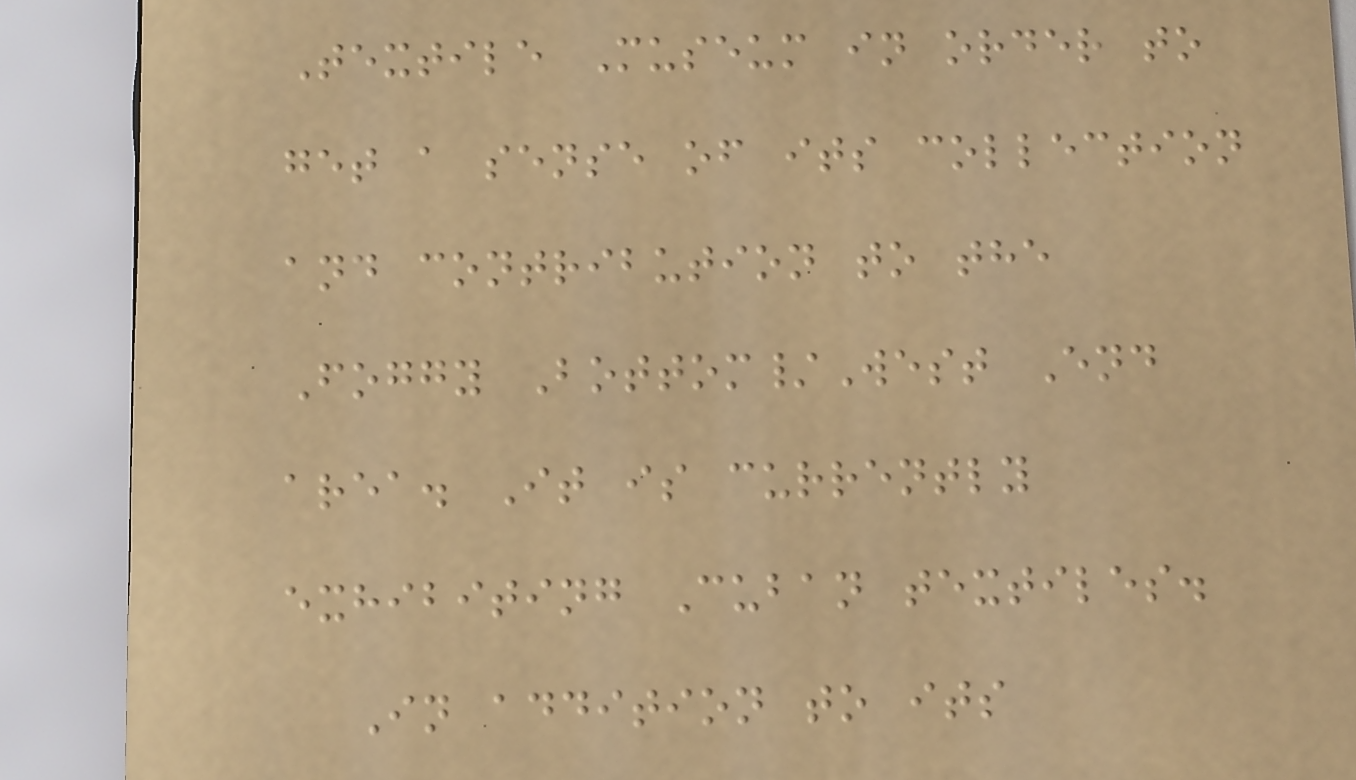Textile Museum in order to
get a sense of its collection
and contribution to the
Foggy Bottom/West End
area. It is currently
exhibiting Cuban textiles.
In addition to its
